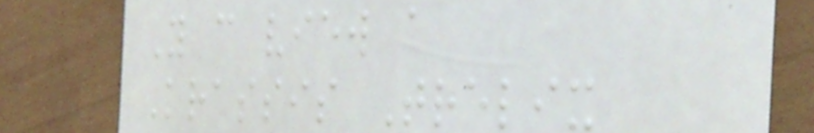You can view a
Krassis Trelix
